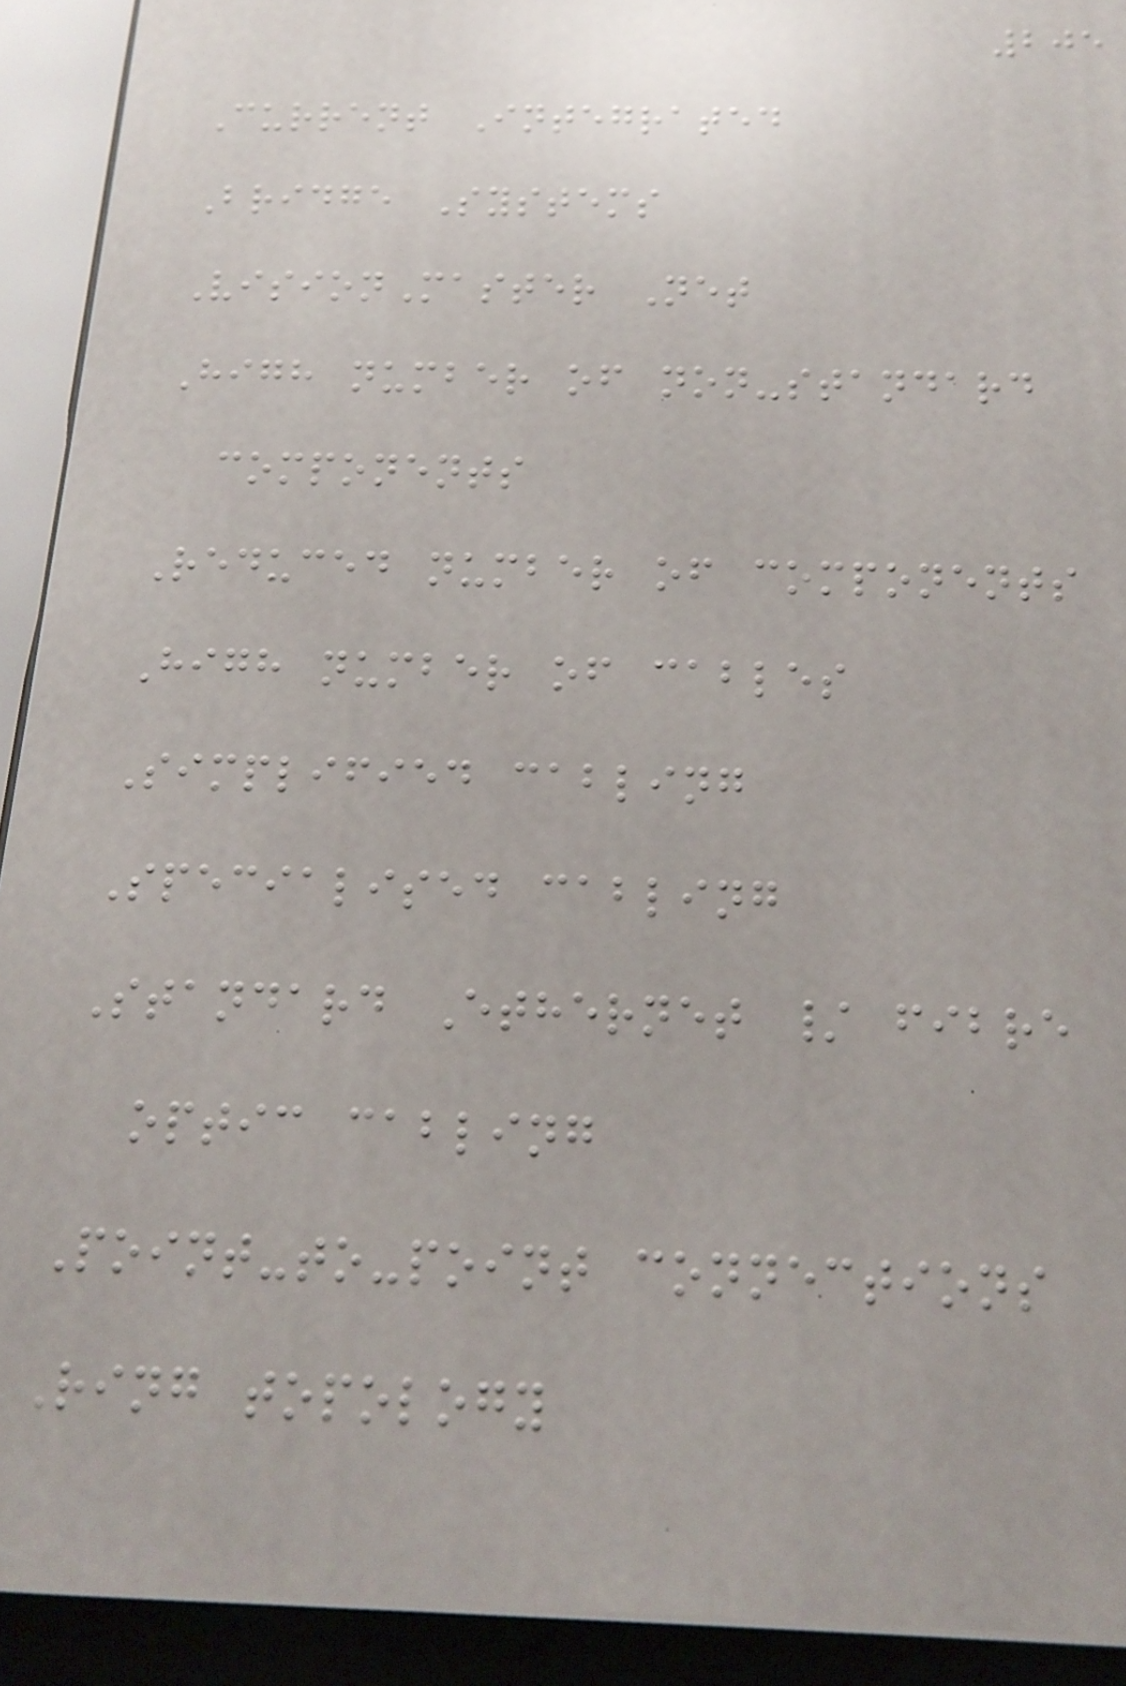205
Current Integrated
Bridge Systems
VisionMaster Net
High number of non-standard
components
Reduced number of components
High number of cables
Simplified cabling
Specialised cabling
Standard Ethernet / fibre
optic cabling
Point-to-point connections
Ring topology
